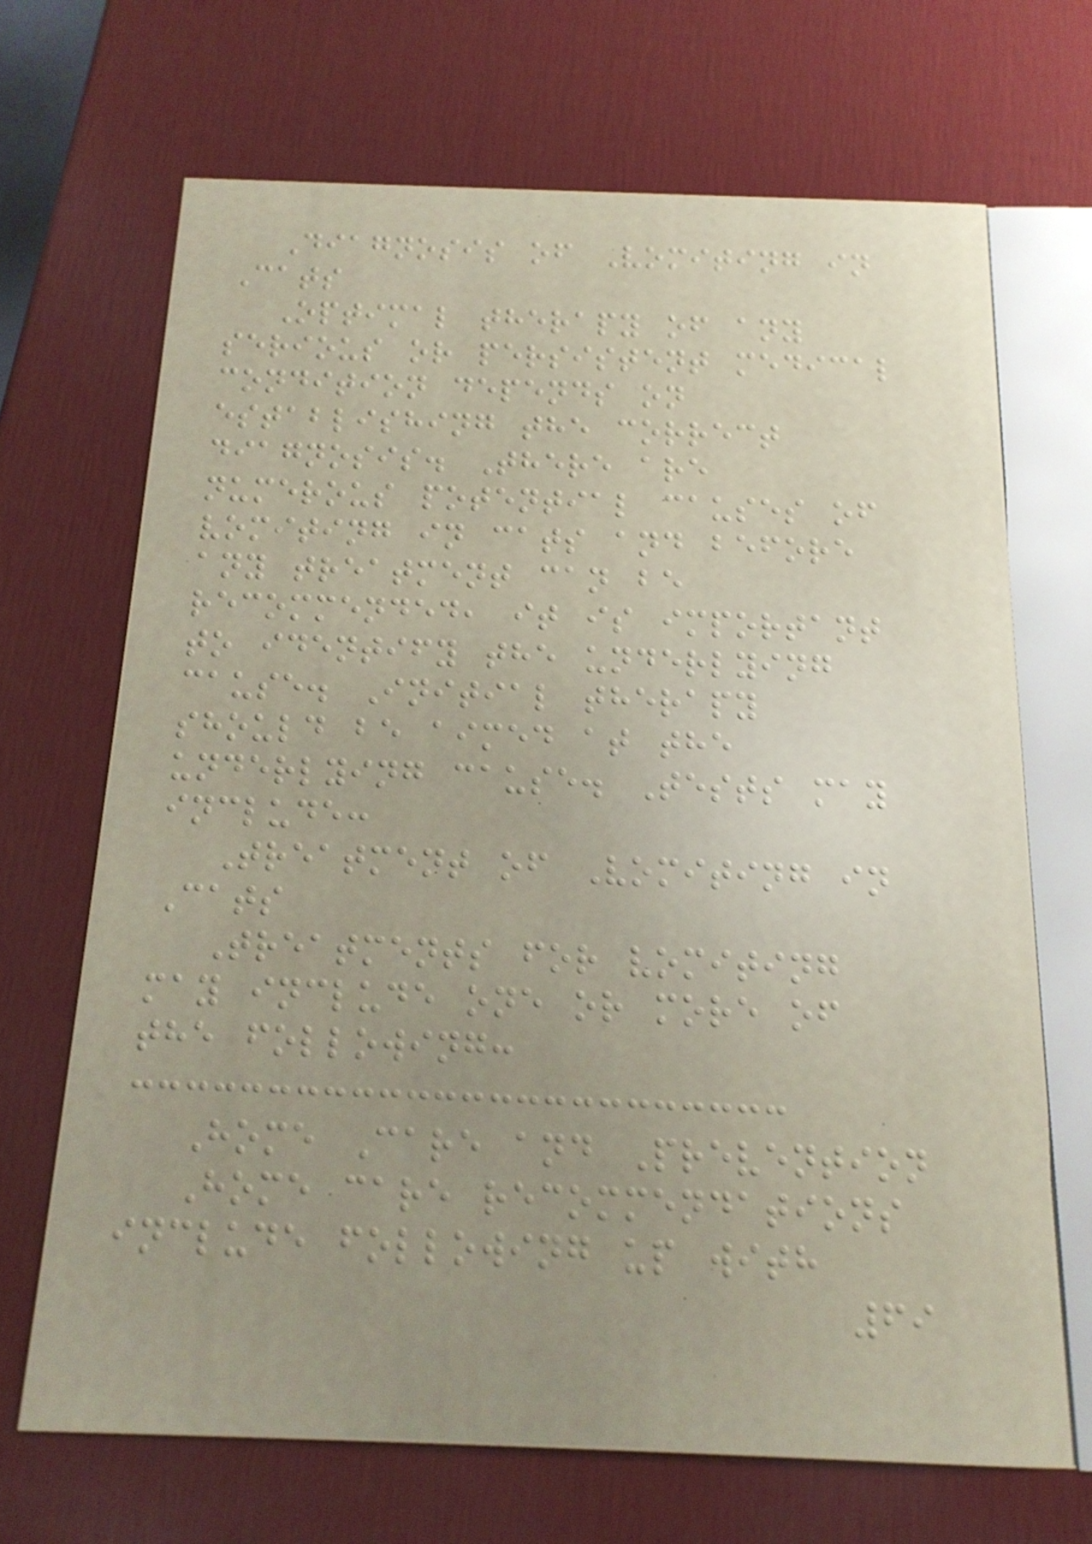Diagnosis of Vomiting in
Cats
Optimal therapy of any
serious or persistent medical
condition depends on
establishing the correct
diagnosis. There are
numerous potential causes of
vomiting in cats and before
any treatment can be
recommended, it is important
to identify the underlying
cause. Initial therapy
should be aimed at the
underlying cause. Tests may
include:
Treatment of Vomiting in
Cats
Treatments for vomiting
may include one or more of
the following:
Home Care and Prevention
Home care recommendations
include following up with
69
